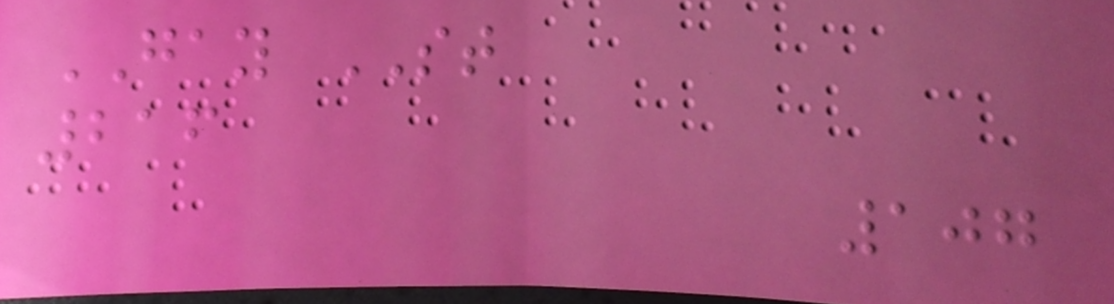GAY ST
216
107
